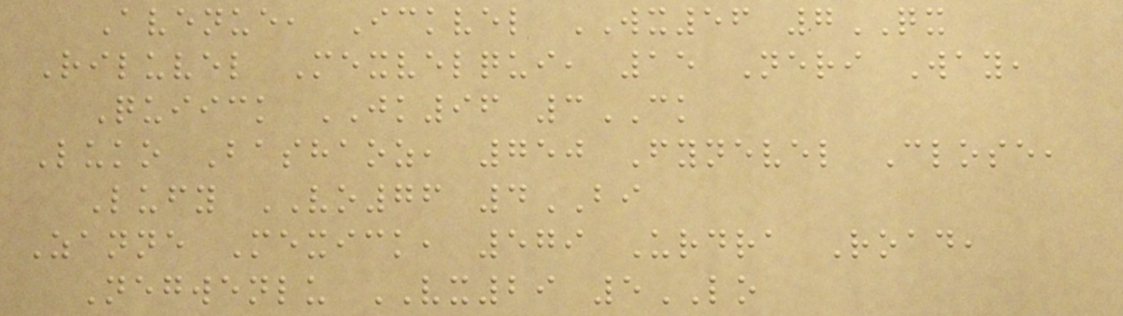Avenue, Ickvel WX56 7QX
Riluvel Mexvelqui, 15 Neri Way,
Quiick JK96 3CK
Luko Bashaoz, 750 Fynevel Close,
Lufy VO76 4BI
Zanne Mexick, 579 Urdra Road,
Negwenlu VX29 5LO
